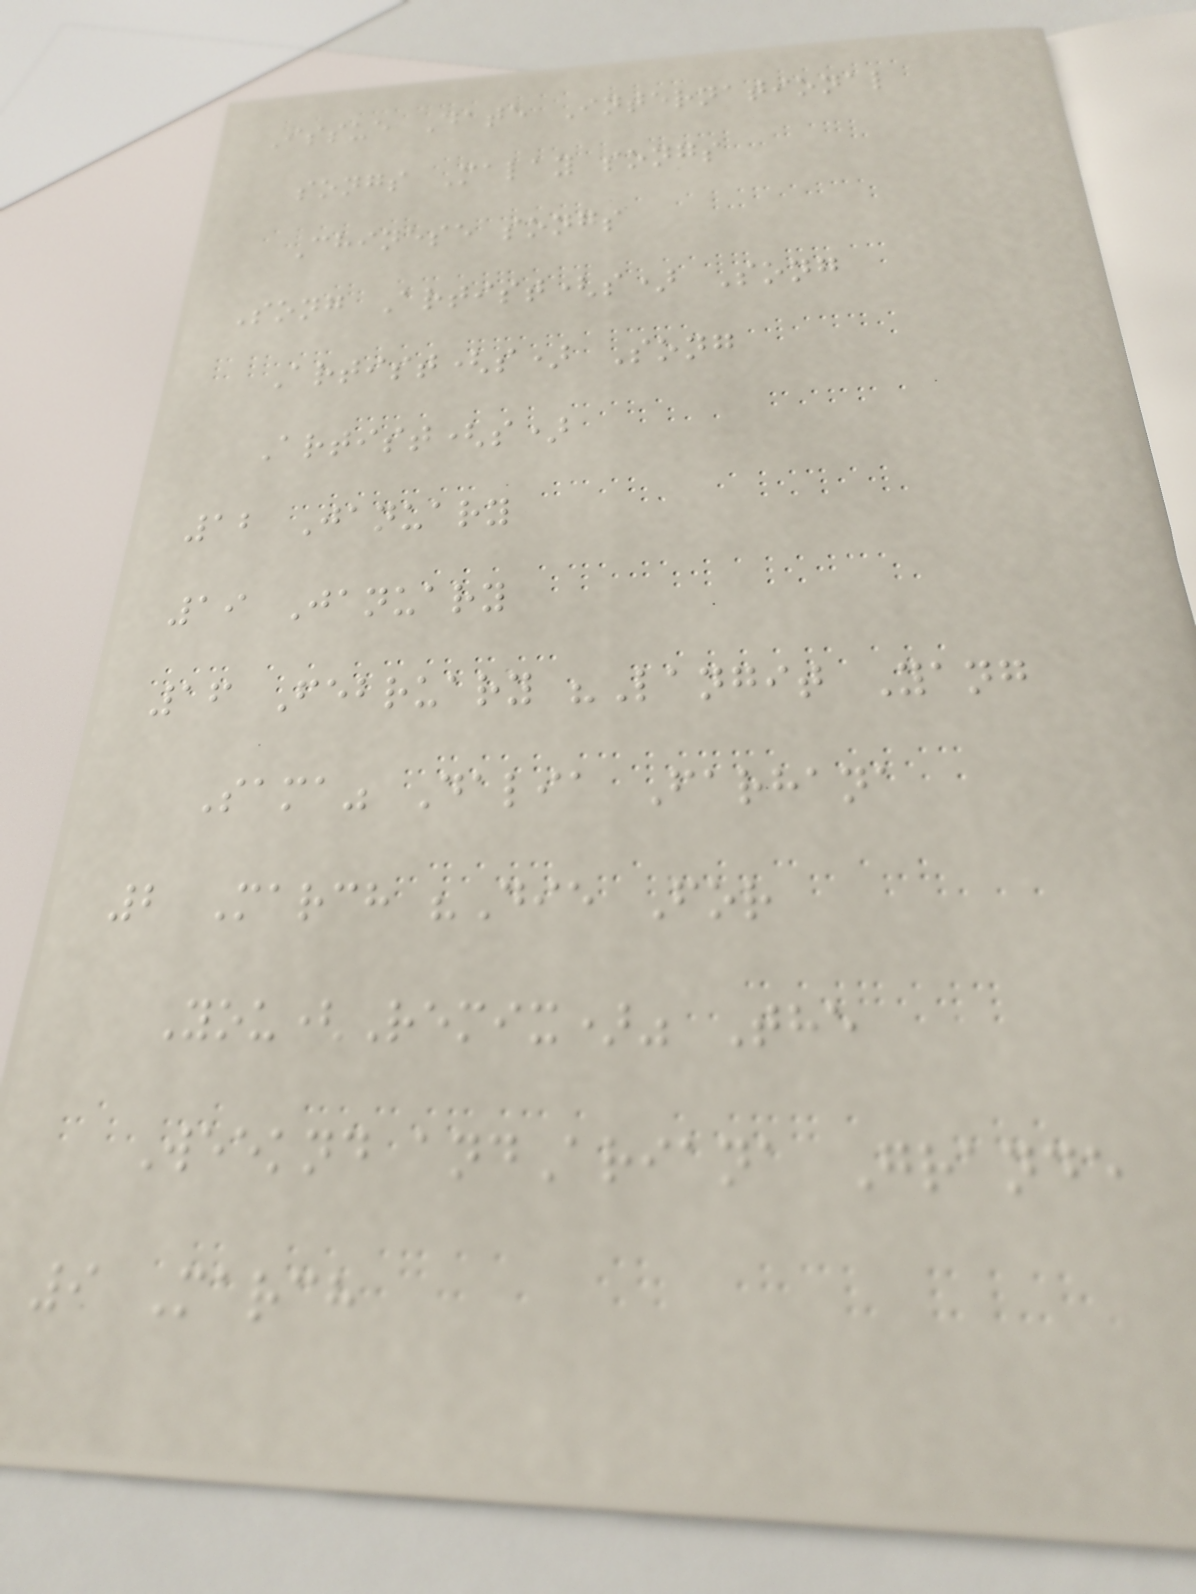Issue Date International
songs Malay songs
Chinese songs
Song Artist(s) Song
Artist(s) Song
Artist(s)
12 January
19 January
16 February "Langit Yang
Sama" Dalia Farhana
2 March "Die For
You(Remix)" The
Weeknd andAriana Grande
9 March
